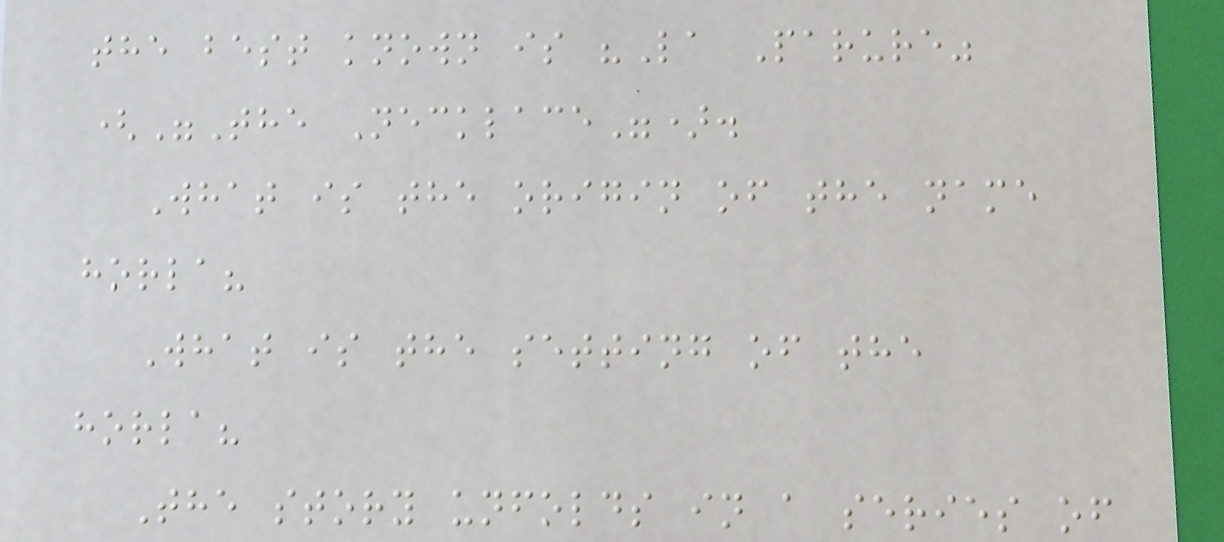the best known is "La Parure"
("The Necklace").
What is the origin of the name
horla?
What is the setting of the
horla?
The story unfolds in a series of
